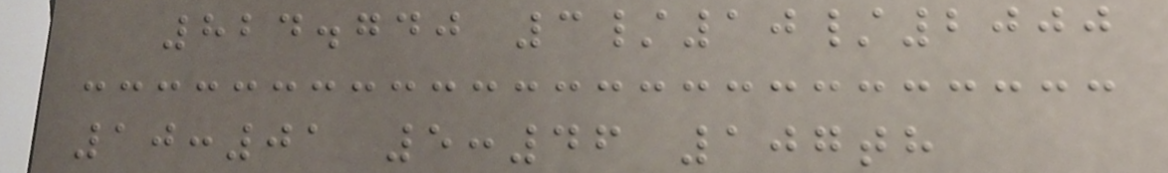824.740 3/10/2000
10:01 5:46 107th
